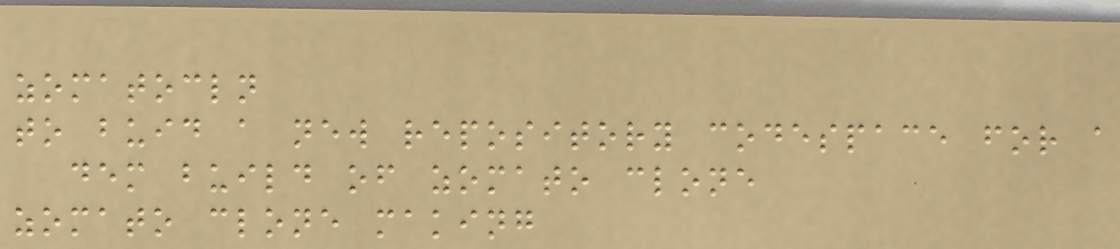zomatocln
to buid a new repository codespace for a
dem build of zomato clone
zomato clone making
